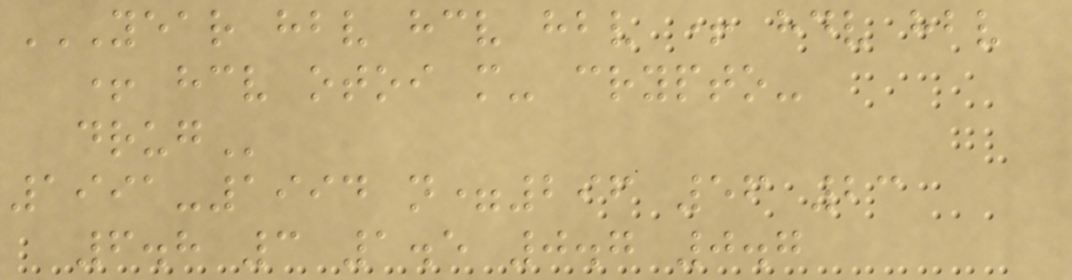YEAR HBV HCV HBV + HDV HBV
+ HCV OTOI M- CRYPTO-
DRUG
1991-1994 n=296 56 23
6.8 3 1.5 0.7 0.7
